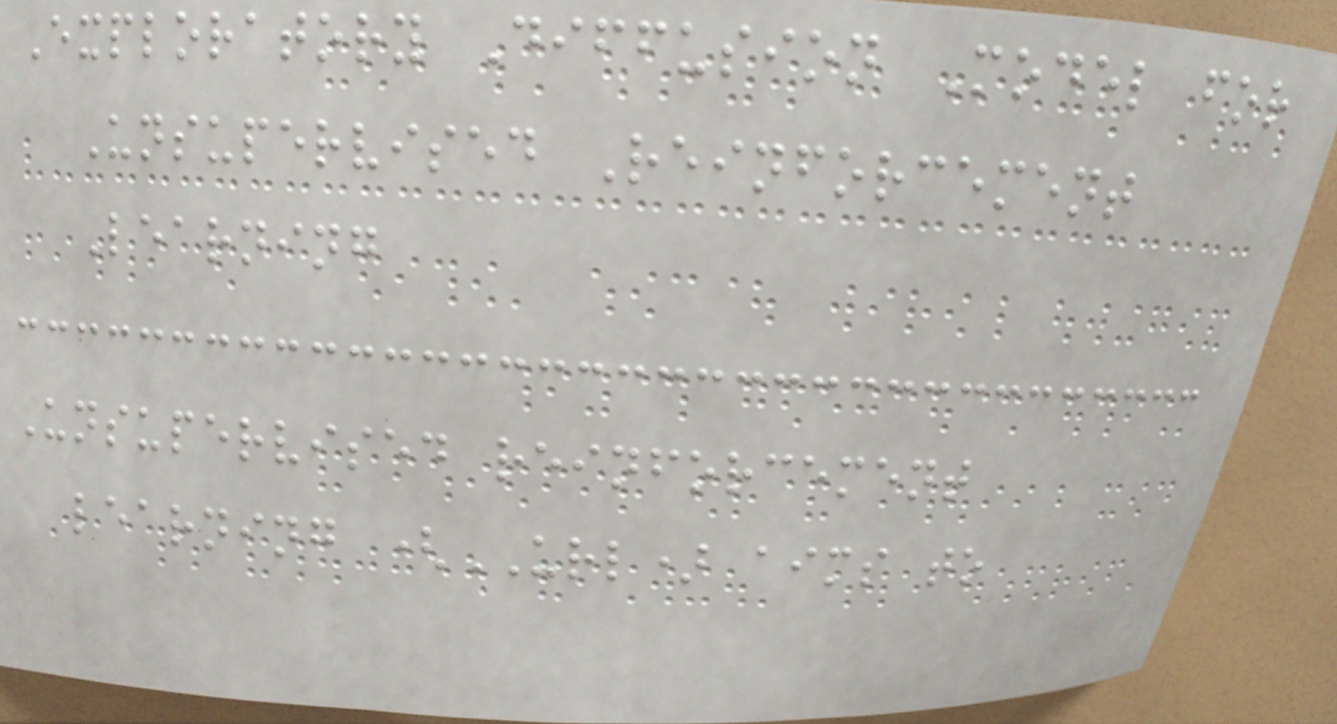Exploratory Diffusion Model for
Unsupervised Reinforcement
Learning
Unsupervised reinforcement
learning (URL) aims to
